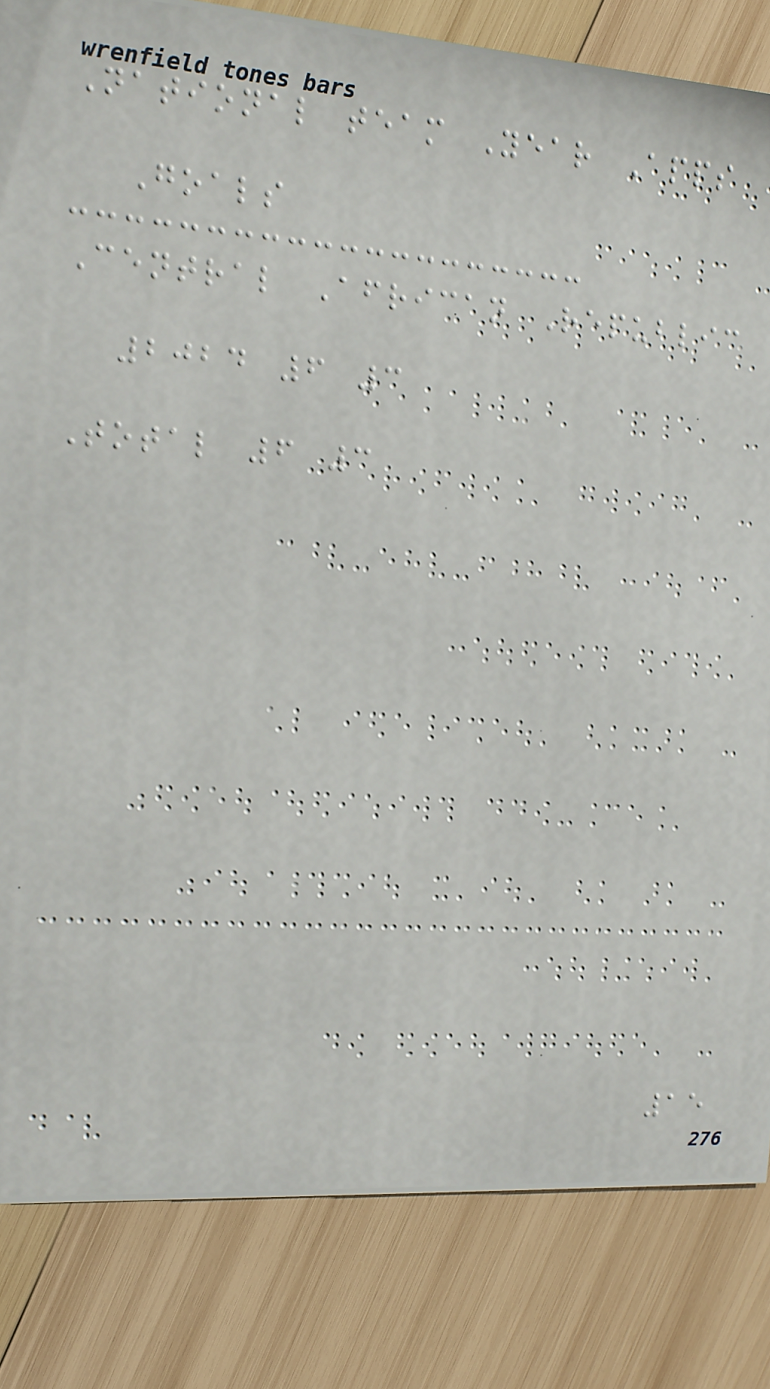National team Year Apps
Goals
Central African Republic
2024 6 3
Total 6 3
15
